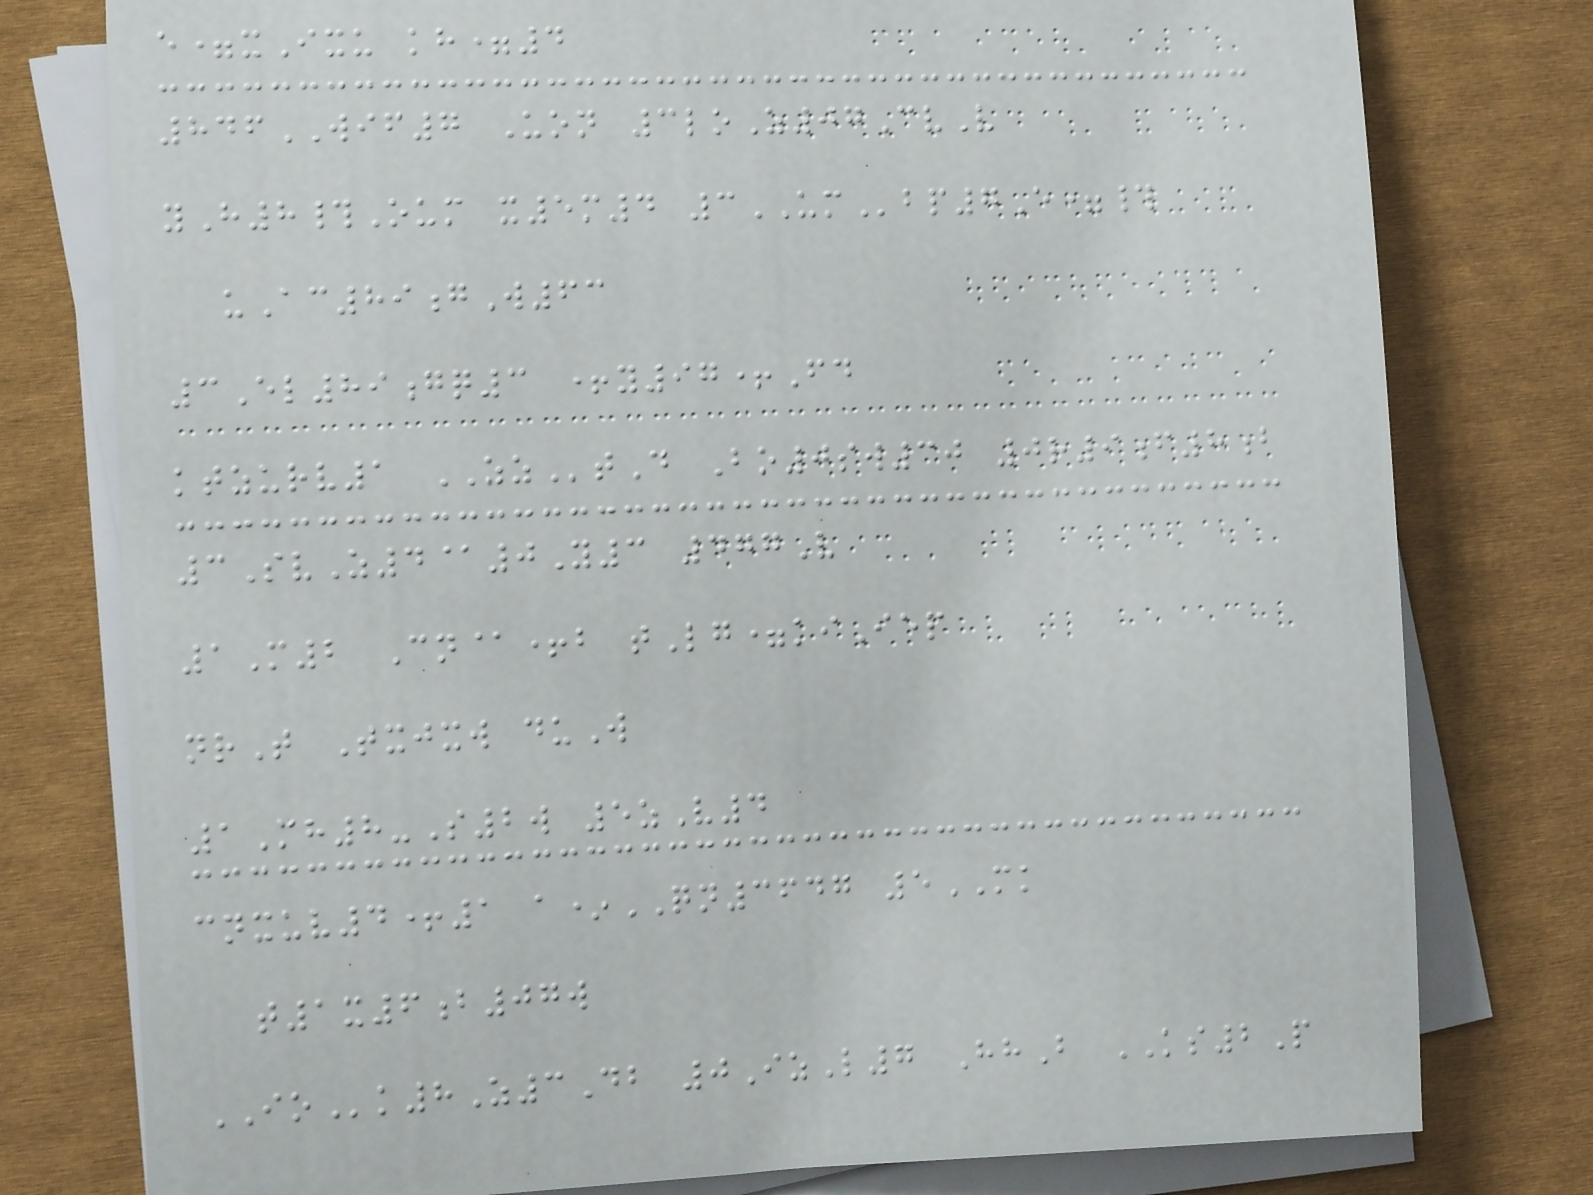e=xIxu kh=4
846WIF7 Uon 3loZ07CvV
yH8#Oum x5m4 3UMbp7E=#
uAc89gW63
3El89gq3 +y97+Fd
ktzurv1 ZZtD Bo0sw30 0r9f8b
3SvZ4@0Y3 477V
1M2 Cn@+b tLg=kiIep
nrT Txjxw duW
1Mh8-S2w 5zV4
cnxuv4+1 a*QN3647 5MK
t1x6b07w
IOk8Z3Db 0IzL7 HhB KS2P
